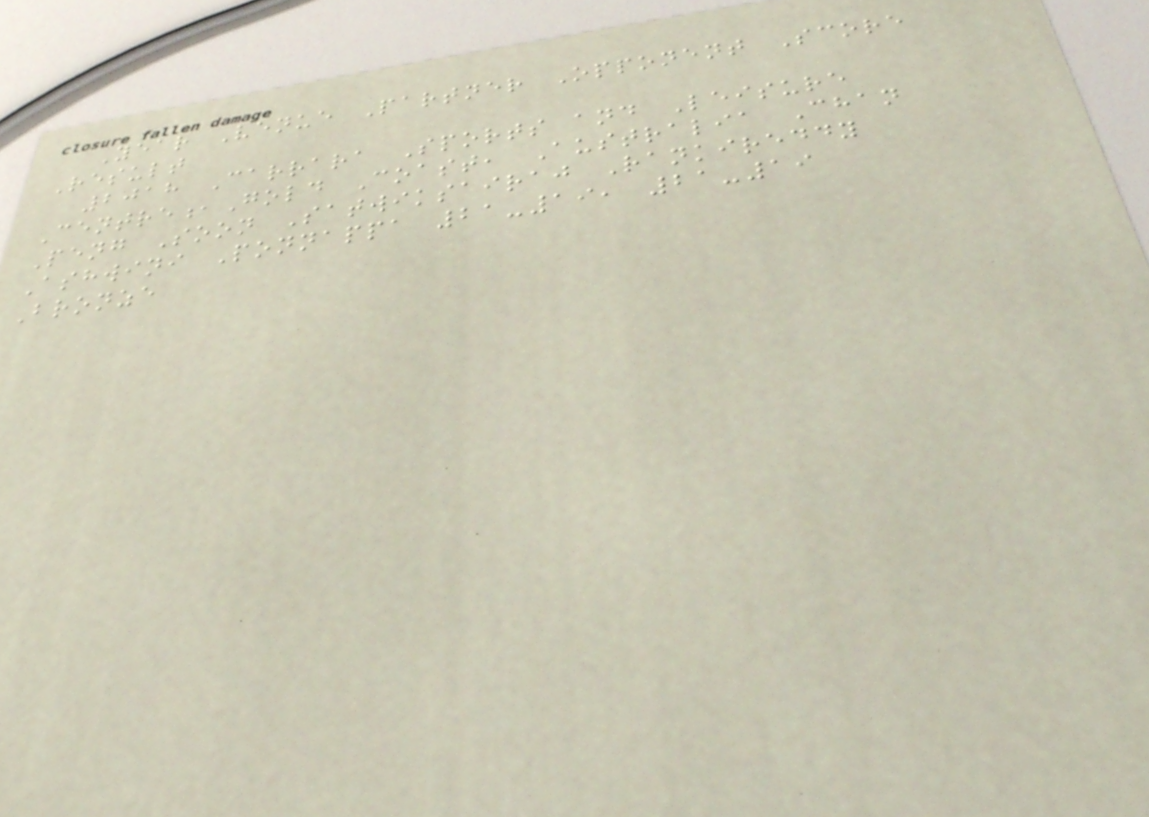Year Venue Partner Opponent Score
Result
2018 Carrara Sports and Leisure
Centre,Gold Coast, Australia Chan
Peng Soon Satwiksairaj Rankireddy
Ashwini Ponnappa 21-19, 21-19
Bronze
